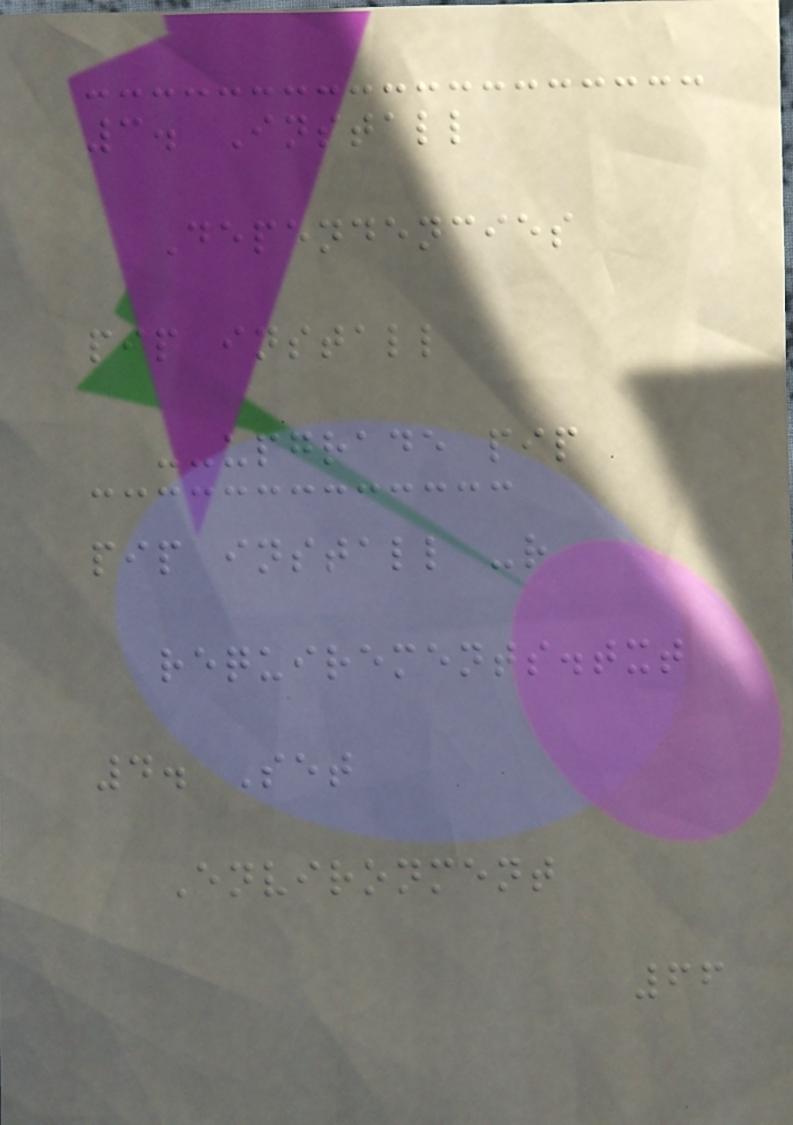3. Install
Dependencies
pip install
--upgrade pip
pip install -r
requirements.txt
4. Set
Environment
66
